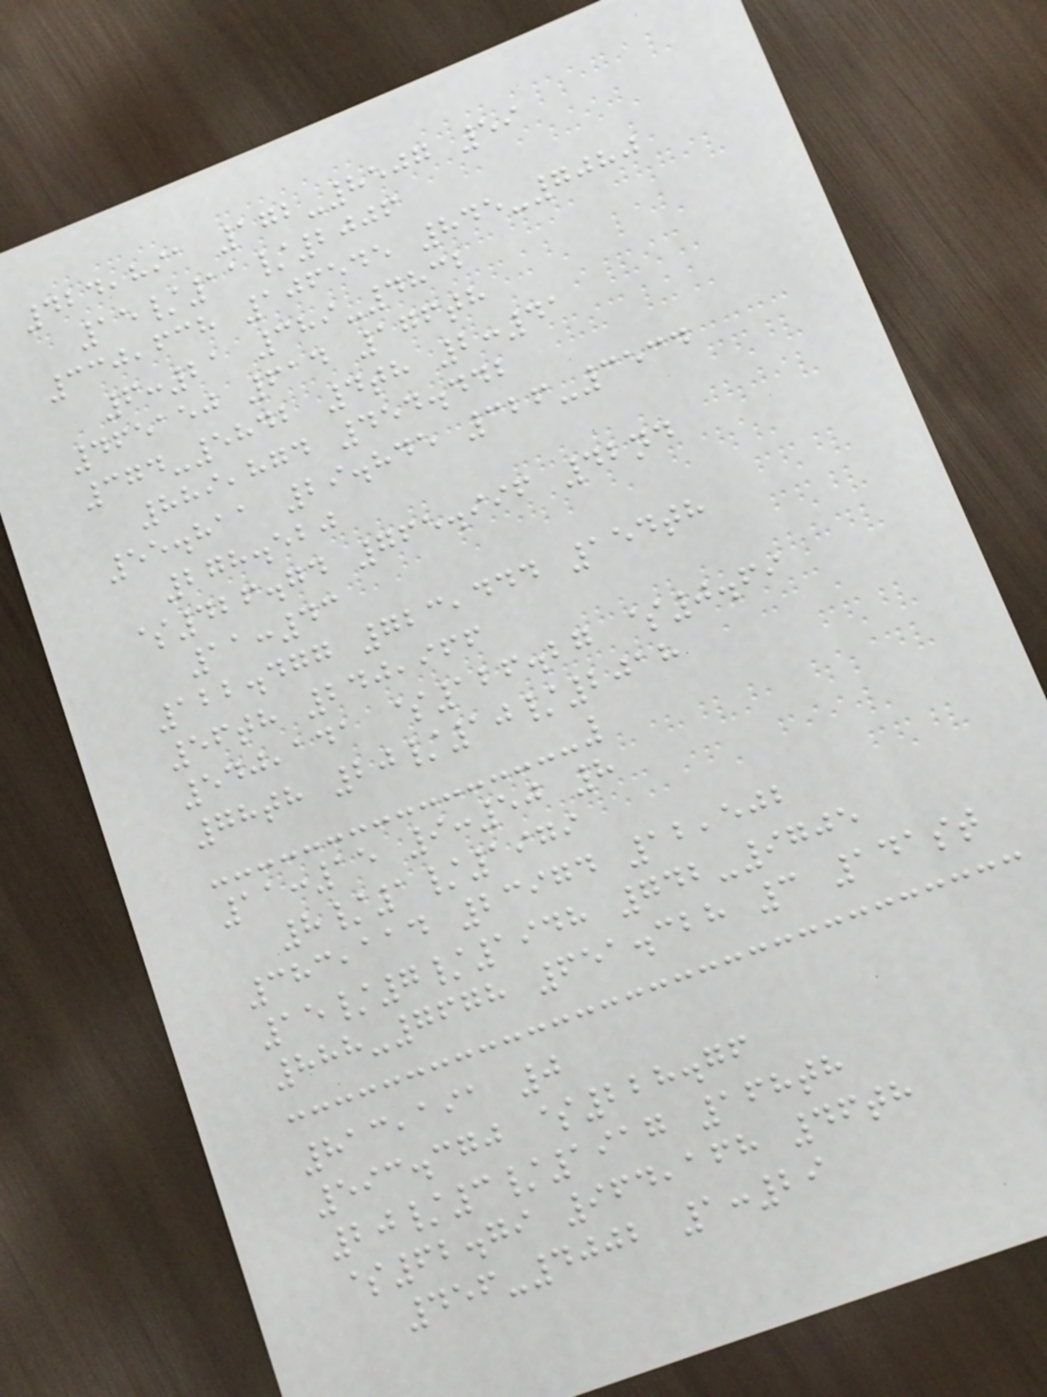424,891 172-8507 59
15/11/2006
330,638 106545 845-7080
6:21 389-4832
465150 614 176th
374-5842 4th 2:41
889,874 454.442
55.811 29.845 326-3534
278.520
$426.74 765.996 42nd
11:43
122.477 723,444 154th
56th 240,966
540,141 $126.27 $0.69
78th 20/10/2018
11:15 9:50 8
8/1/1979
383,114 23974 12,502
15/7/1948 742-9705
888-7678 651.328 3 141st
813,191 0
593.370 $228.76
20/3/1917 168th
$62.79 964,168 46th
456-4002 1:29
